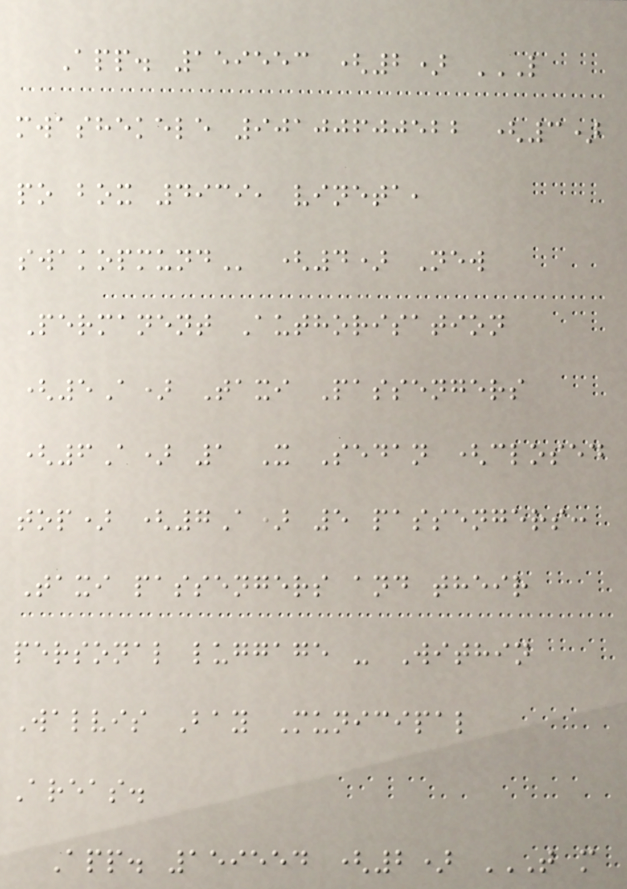App. 159553 (2) L
MWASHEKELE 90100600522 (3)
PO BOX 4939, VINETA,
SWAKOPMUND (4) New
Permanent Authorisation
(5A) Taxi Passengers
(6A) 1 X Sedan (closed
top) (7A) 5 passengers:
Taxi passengers and their
personal luggage - Within
Walvis Bay Municipal
Areas.
App. 159554 (2) T M
